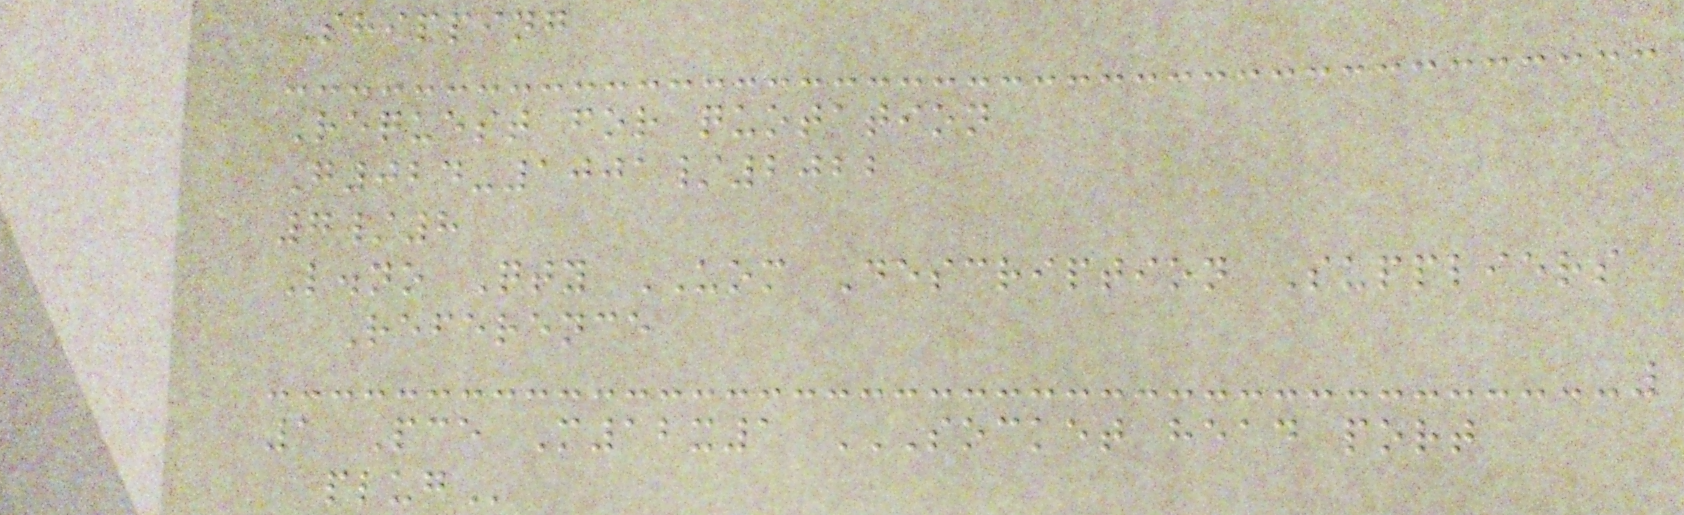Shipping
Request for quotation
G024-1001/2022
7/8
L.no Qty UOM Description Suppliers
Reference
1 Pce M12x1 SOCKET HEAD PORT
PLUG
